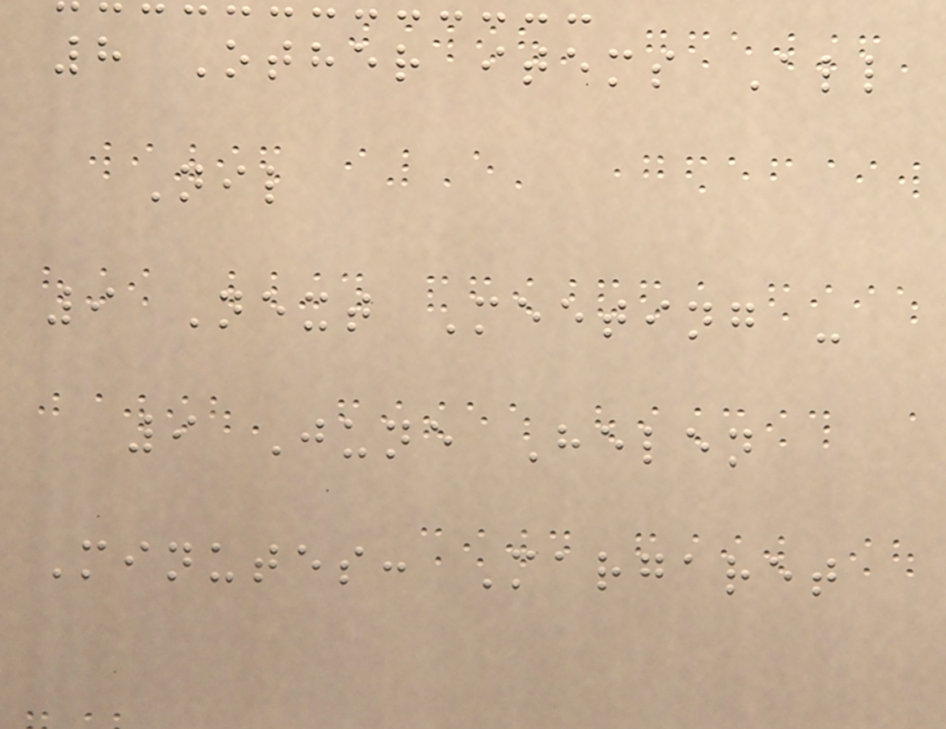8 Other items All
Nil
9 Next Meeting -
9 June Helen
Minutes: Margaret
